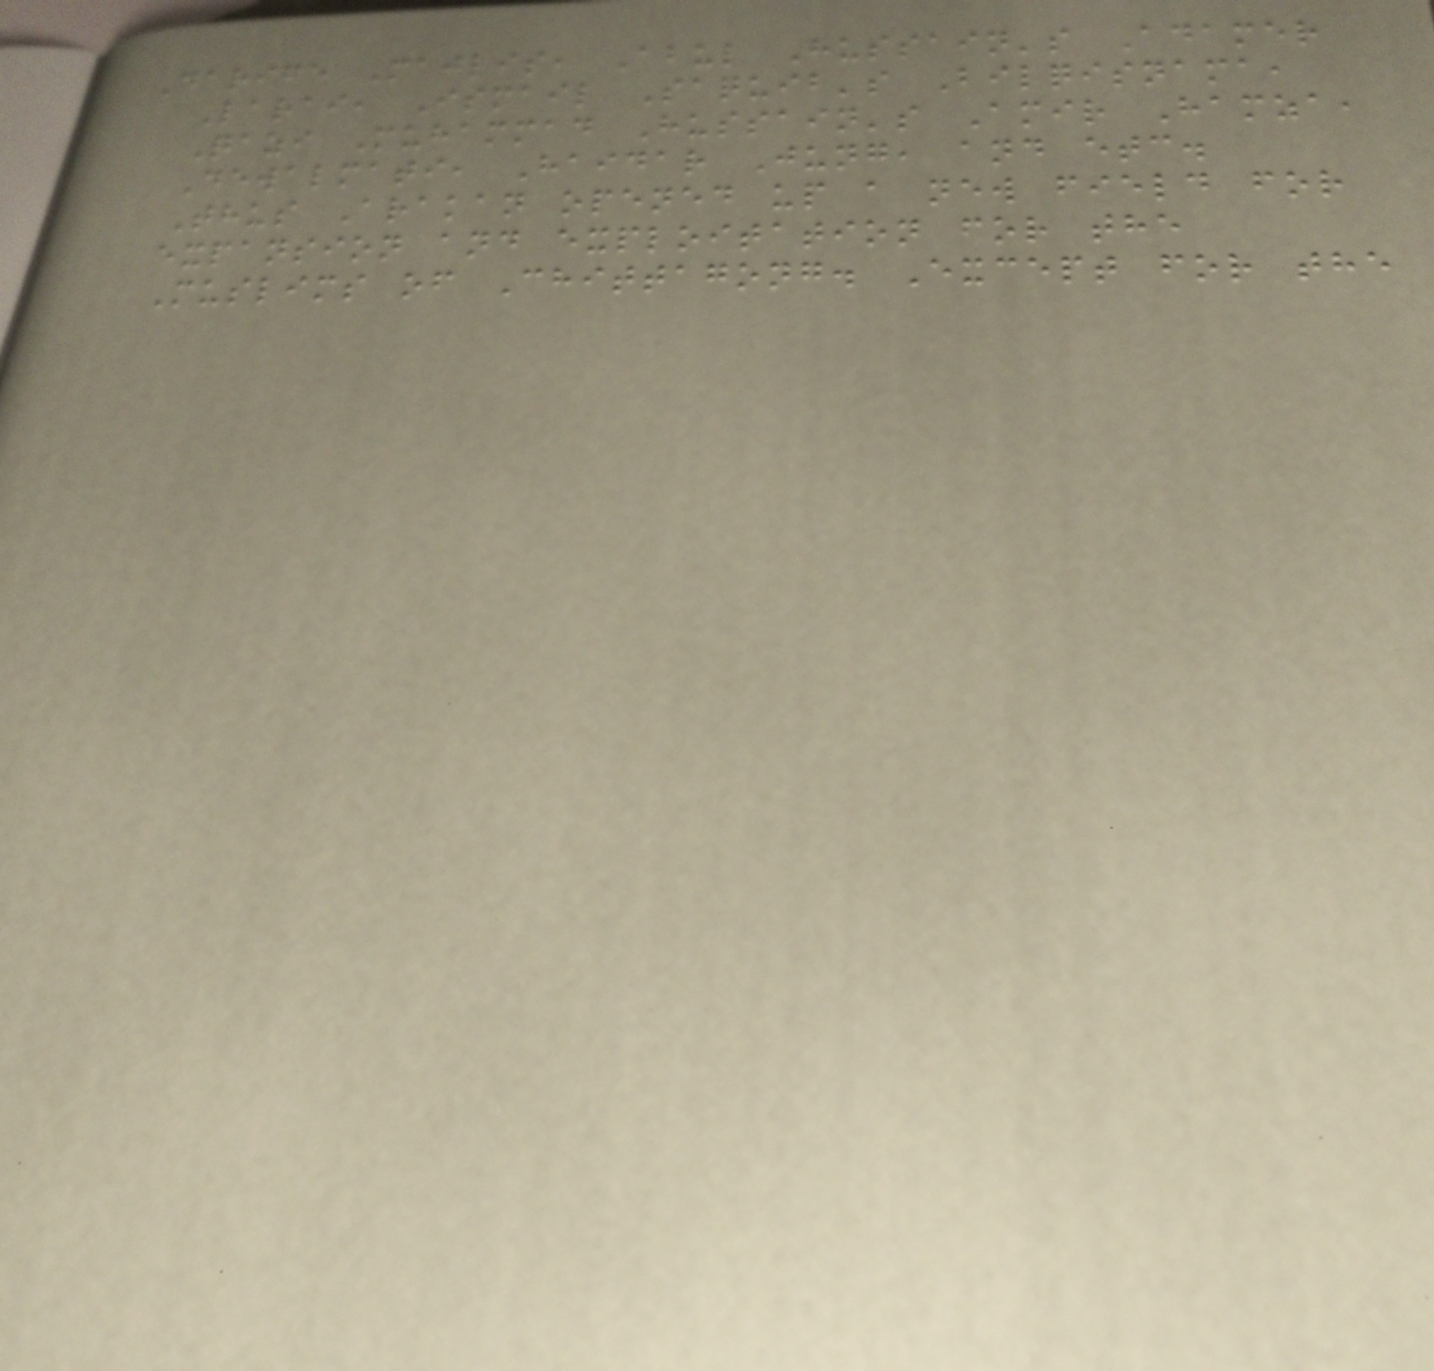Darige Majlis, Abul Hussain's Adamer
Larai, Ismail Saquib's Bilqisnama,
Qazi Muhammad Hussain's Amir Hamza,
Dewalmati, Haidar Jung, and etc.
Thus Arakan opened up a new field for
expansion and exploitation for the
Muslims of Chittagong. Except for the
